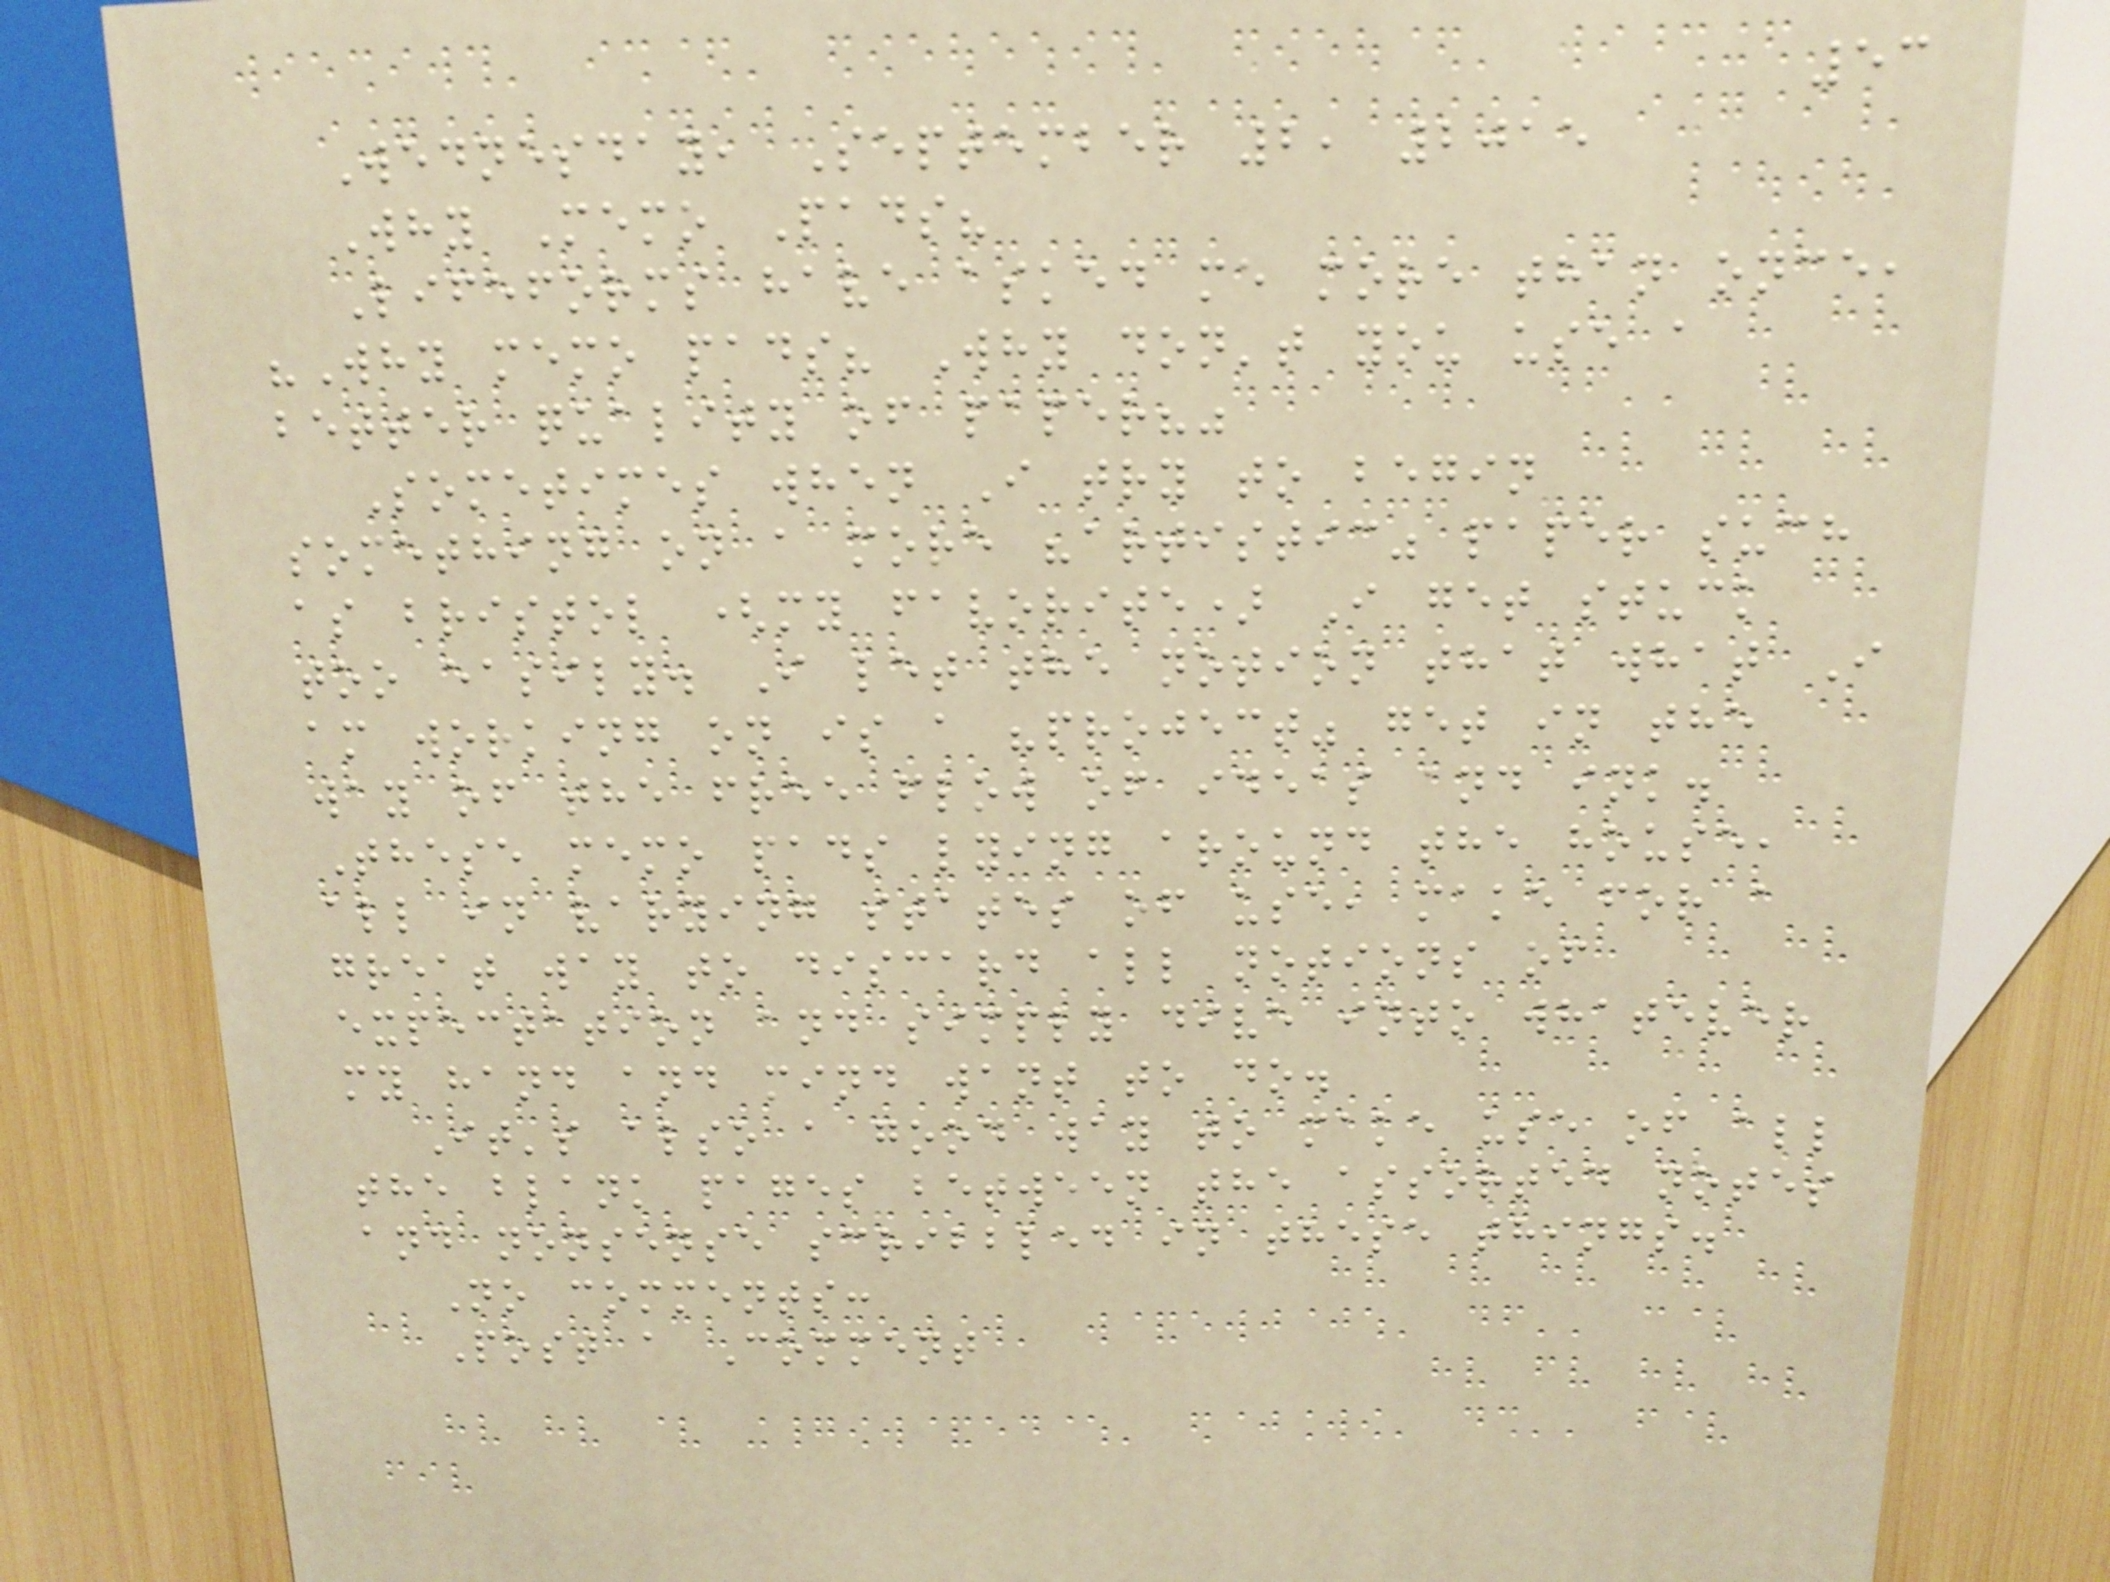53
Wednesday, September 2, 2015
Why Memo Pads?
Lifeforms have asked me more than once,
"Why memo pads? Why don't you use a
better quality of paper?"
Sometimes when I try to begin
something on a more "artistic" paper such
as bristol (my favorite) I get stuck
too easily. I let the notion that what I
am working on is a "project" get in the
way of the free flow of ideas and ink.
These memo pads lying around the house,
all in varying states of use, make for a
great way to discard all notions of
expectation and simply dive into whatever
my hand and mind want to do.
It's also a good way to make use of all
the blank pages between the assorted notes
and nonsense scribbled in these things.
No comments:
Post a Comment
